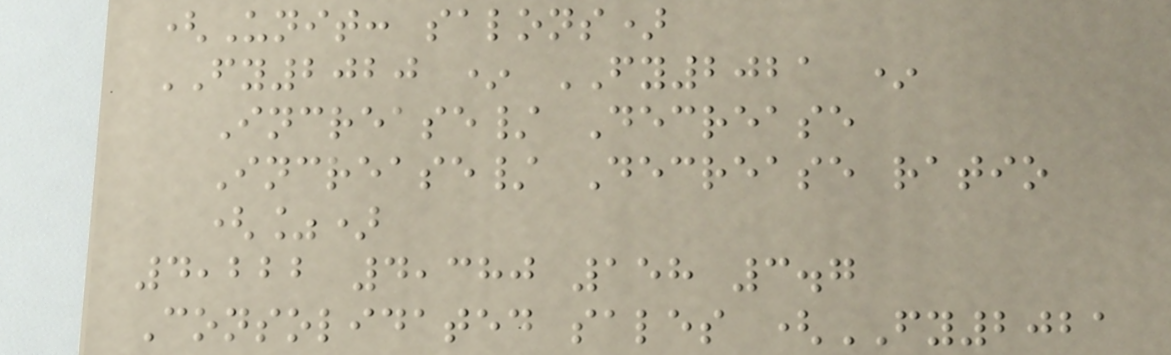(Unit: salons)
FY2020 * FY2021 *
Increase/ Decrease
Increase/ Decrease ratio
(%)
4,222 4,380 158 3.7
Consolidated sales (FY2021
